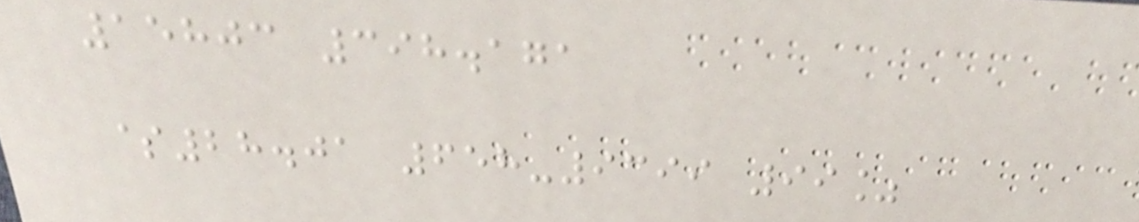15803 398.171
$28.01 658-9399 99%
